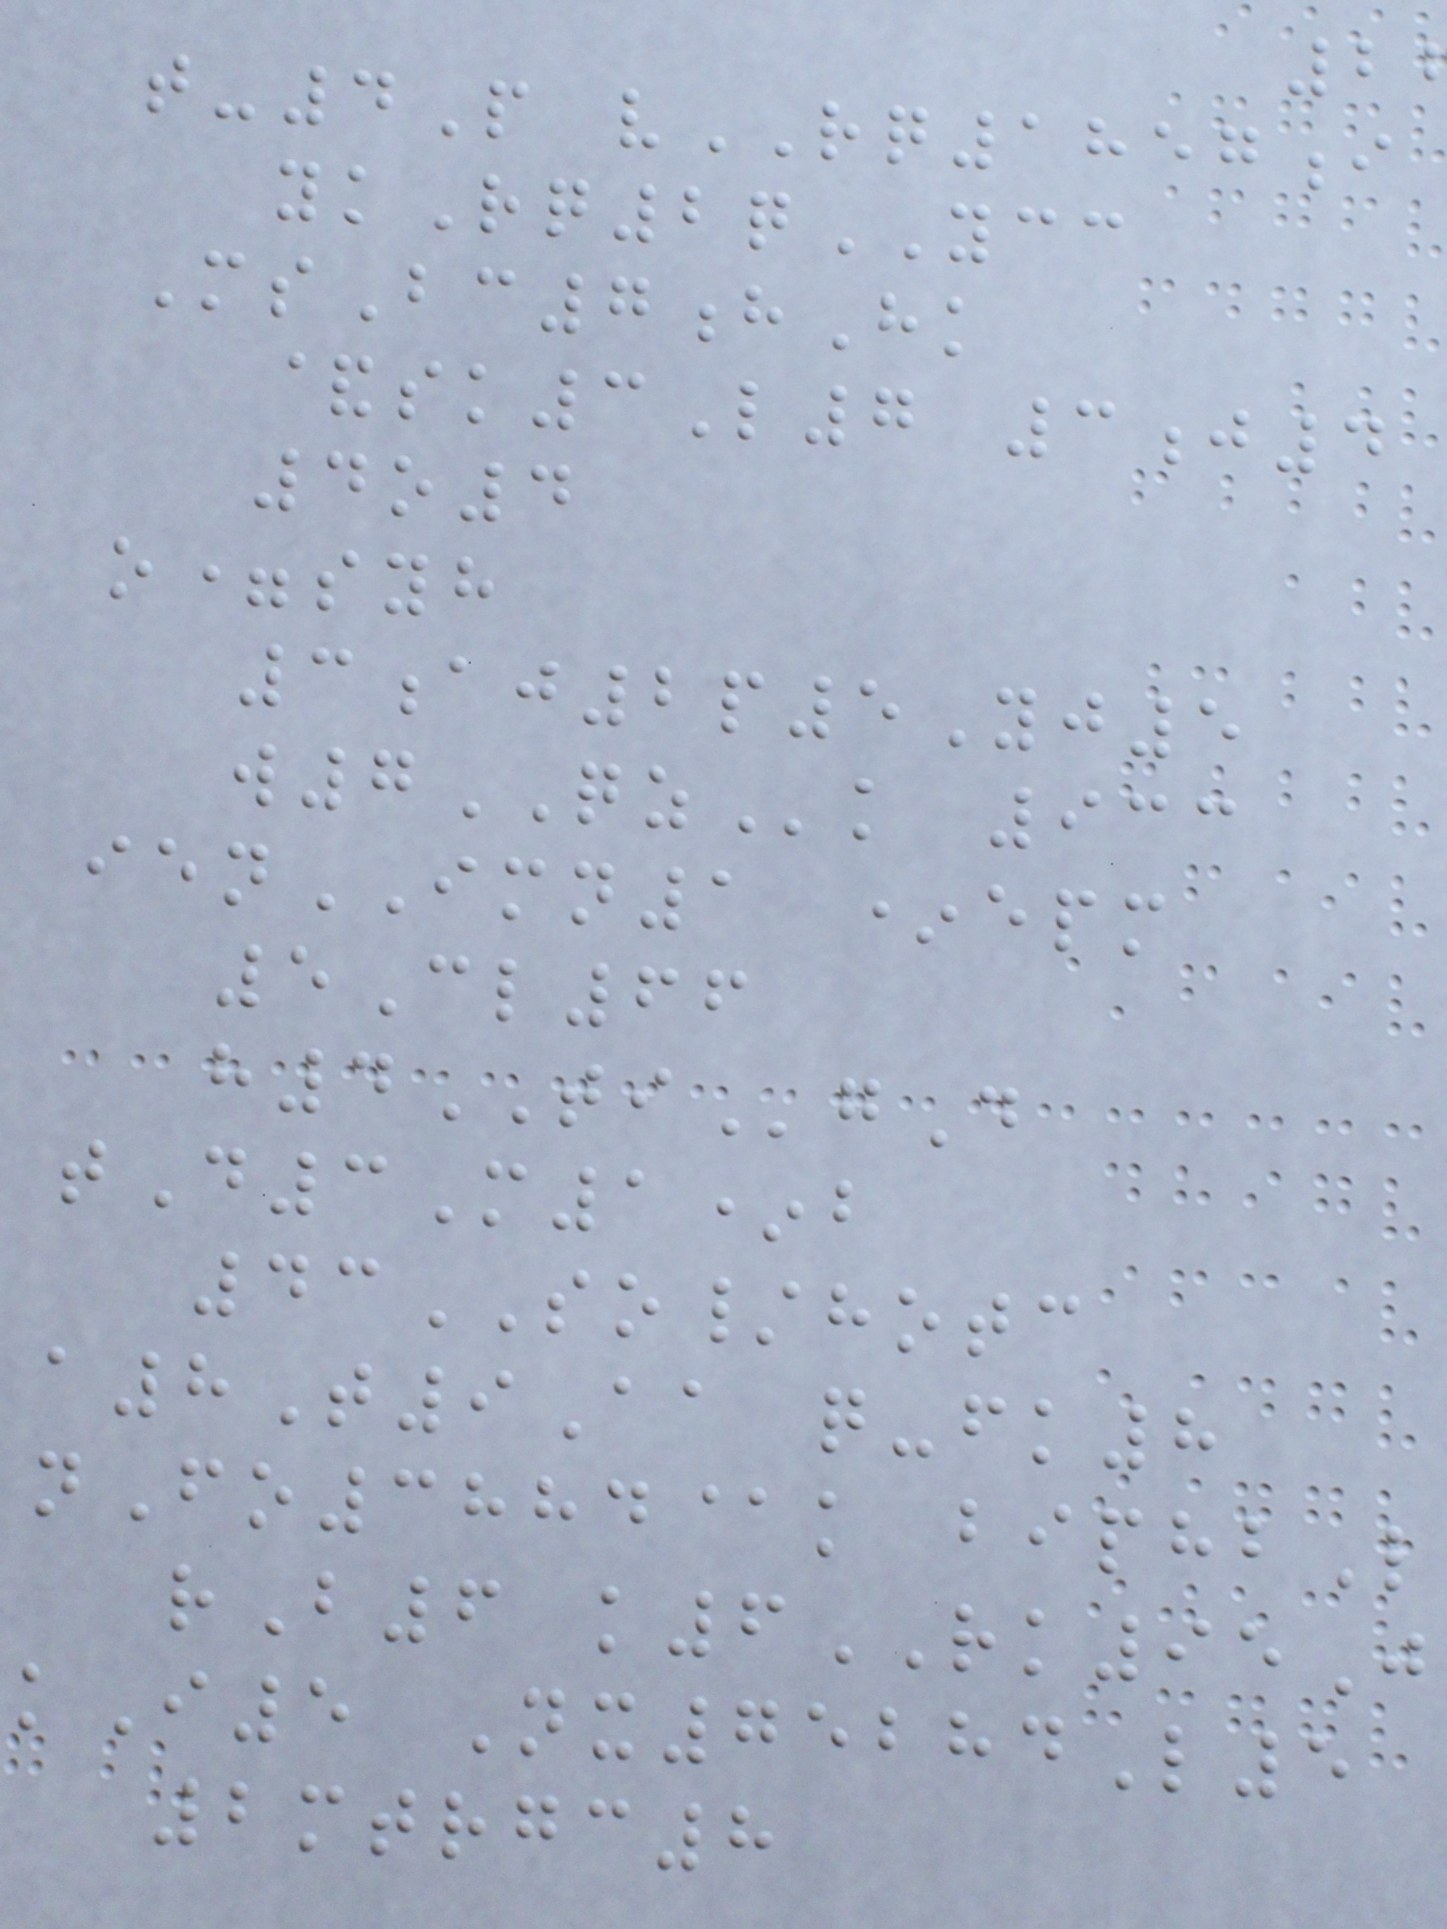t-4P vRQ1857i
ykRq2qYCC
MsBc7hHk
&sk3L7 3j4
4o4
o=syh
3aj2p5Yj5
w7QZk 933
ienIMN1 *epm
5Cl66
h4TIgD
tD3M1*b
43SO/hotc
a8T9Aa q-fk8
nFo3884@k biphbL
rB6 k6RK95J
kI5 Nx75284L5
2mtrgc8
